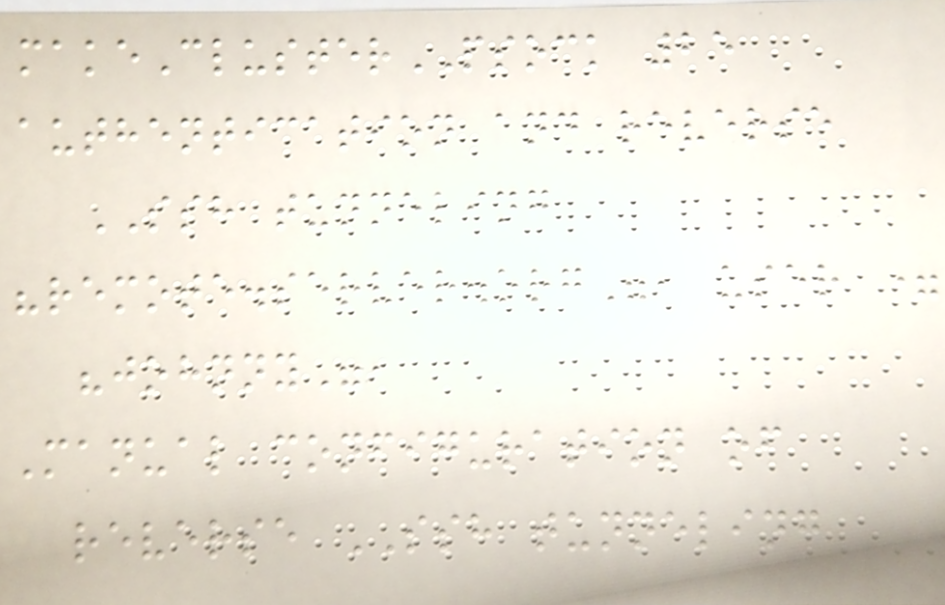makeClusterPSOCK 25
authentication and reverse
SSH tunneling
"remote.server.org", user =
"johnny",
Manual configuration of
reverse SSH tunneling
